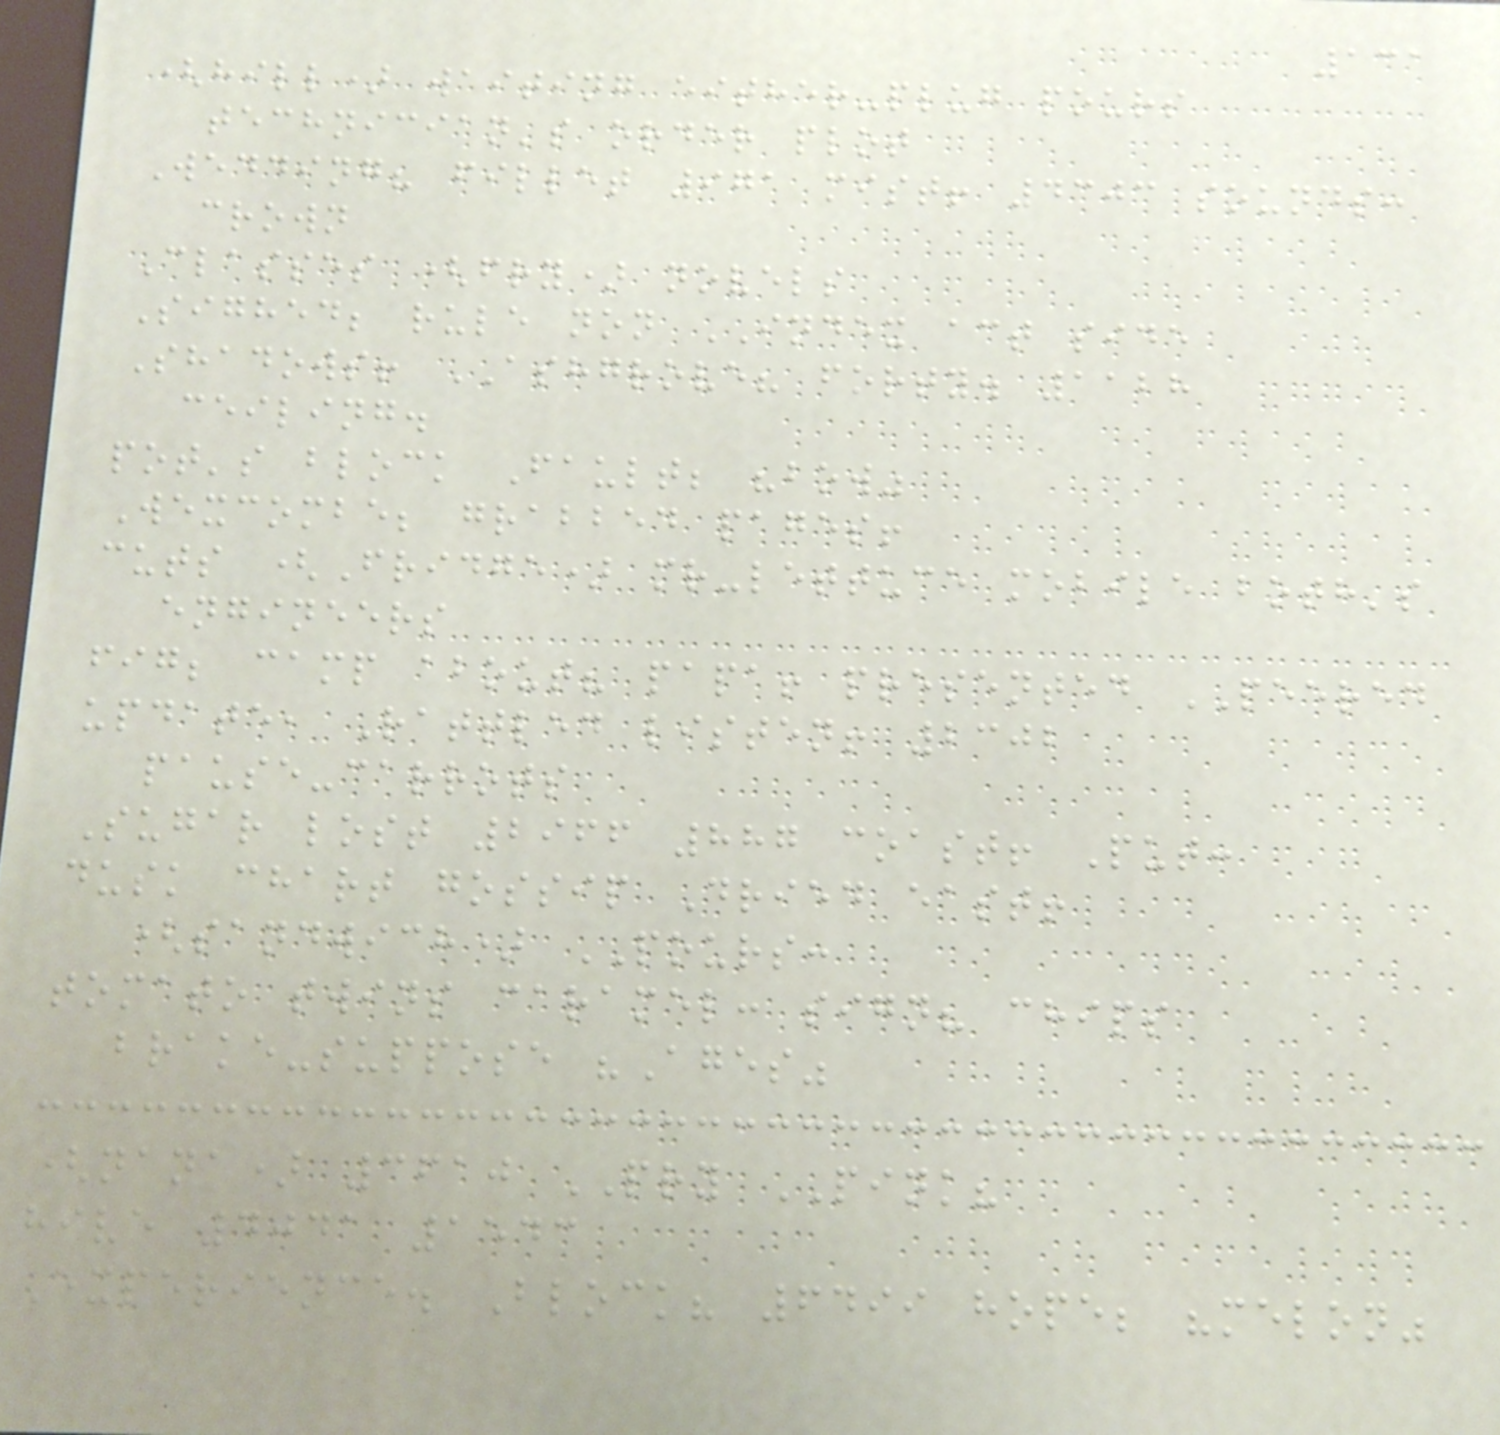131
(hill) waiting either-plug pours
technician's order plot
Wedding? fillet 971 mist! 4303 sounds:
crown
Classes (fry) novels
Sighed; rule non INDEX act side
Shadows! ASHGROVE? forty. 1128
ceiling.
pot's block Fault; "bow"
Wexcombe; grabbed pages!
cuts (Fridge) mr-lettuce mobile both's
engineers
fig; camp about? papa! presented PEERED
update, Rattled listen! 2302
pause-carrots
Sugar lost 2966 887 coast! Put:
dusk chart gossip Dried east!
(sandwich) POURS:
tomato twins caramel: sign? chips
brake-suppose "Ages"
(nana) 3610 PRY PINK?
hive 4041 1543
Experience. Block? 6499 hope; "melon"
